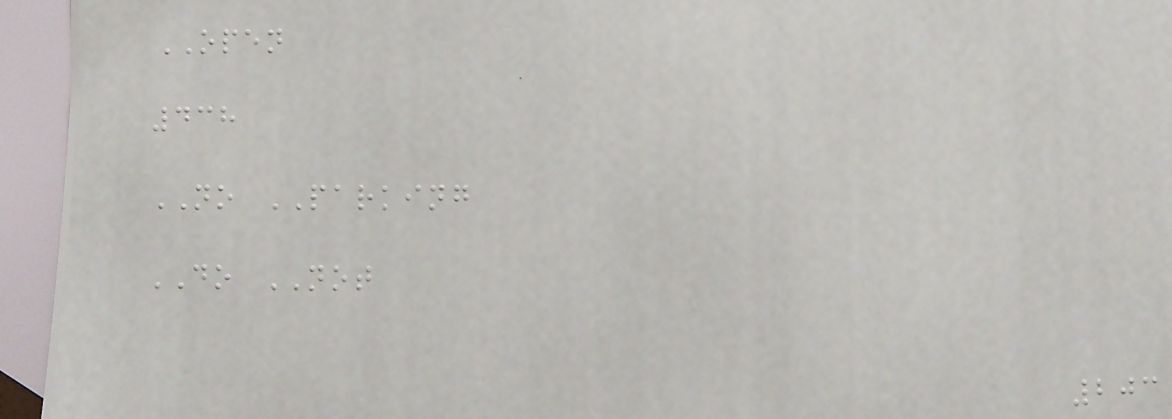OPEN
438
NO PARKING
DO NOT
203
